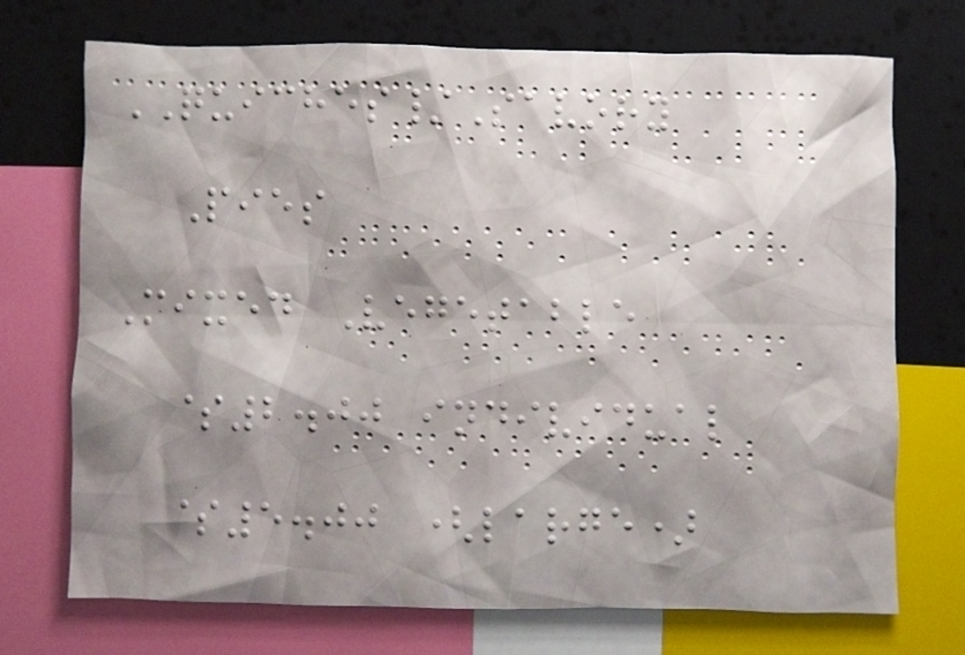QUICHES/Savory
Pies
Mixed Vegetable
$2.00 individual
$5.00 (large)
